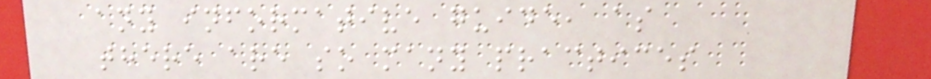any informative guide, as
there are so many practices
